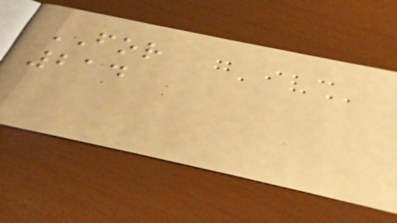FOR
214
